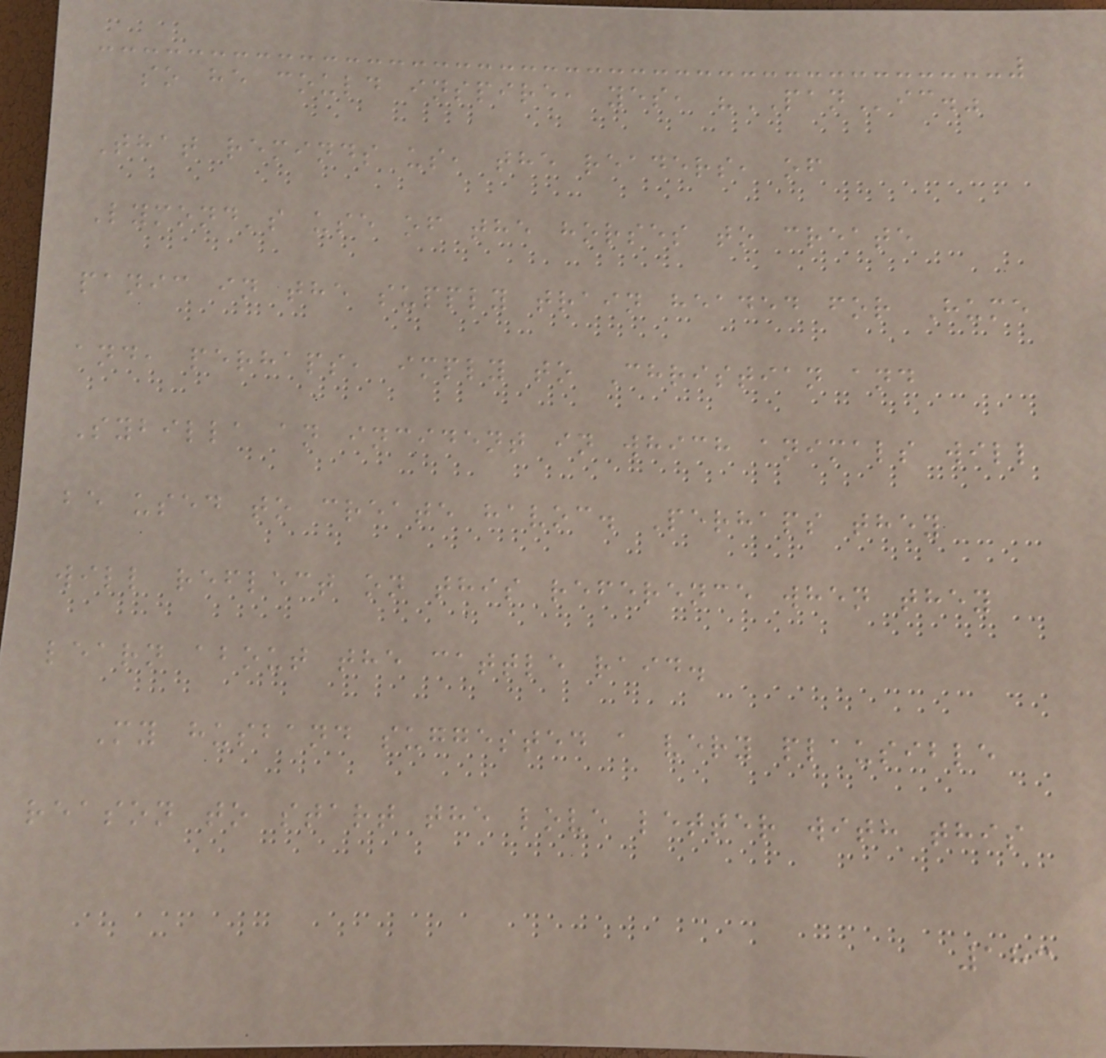so he could inspire, yes, "PANic."
That reminds us, the readers, of
Lymond's use of the horses to create
panic in the supply train headed for Hume
and, perhaps, imply to Christian and
Sybilla an incident in which animals will
be used to create havoc. Perhaps they
will reflect on this reference when they
learn about the cattle raid.
My husband suggested a very plausible
reason to start the love letter with this
183
